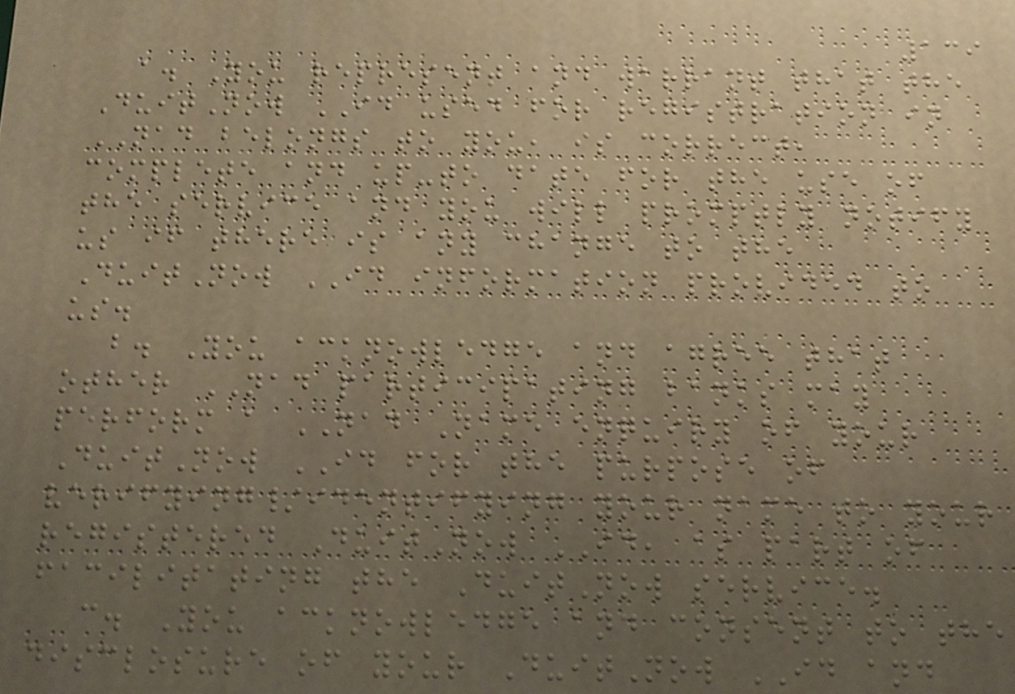139
a. You represent and warrant that the
DuitNow ID used for registration in
NAD belongs to you, is correct,
complete and up-to date for the use of
the service and you will promptly notify
us if there is any change to the
DuitNow ID information provided to
us.
b. You acknowledge and agree that
other NAD participating banks may
perform a NAD Name enquiry of your
DuitNow ID for the purpose of
verifying/identifying your name to your
registered DuitNow ID, as part of
facilitating the DuitNow service.
c. You acknowledge and consent to the
disclosure of your DuitNow ID and
